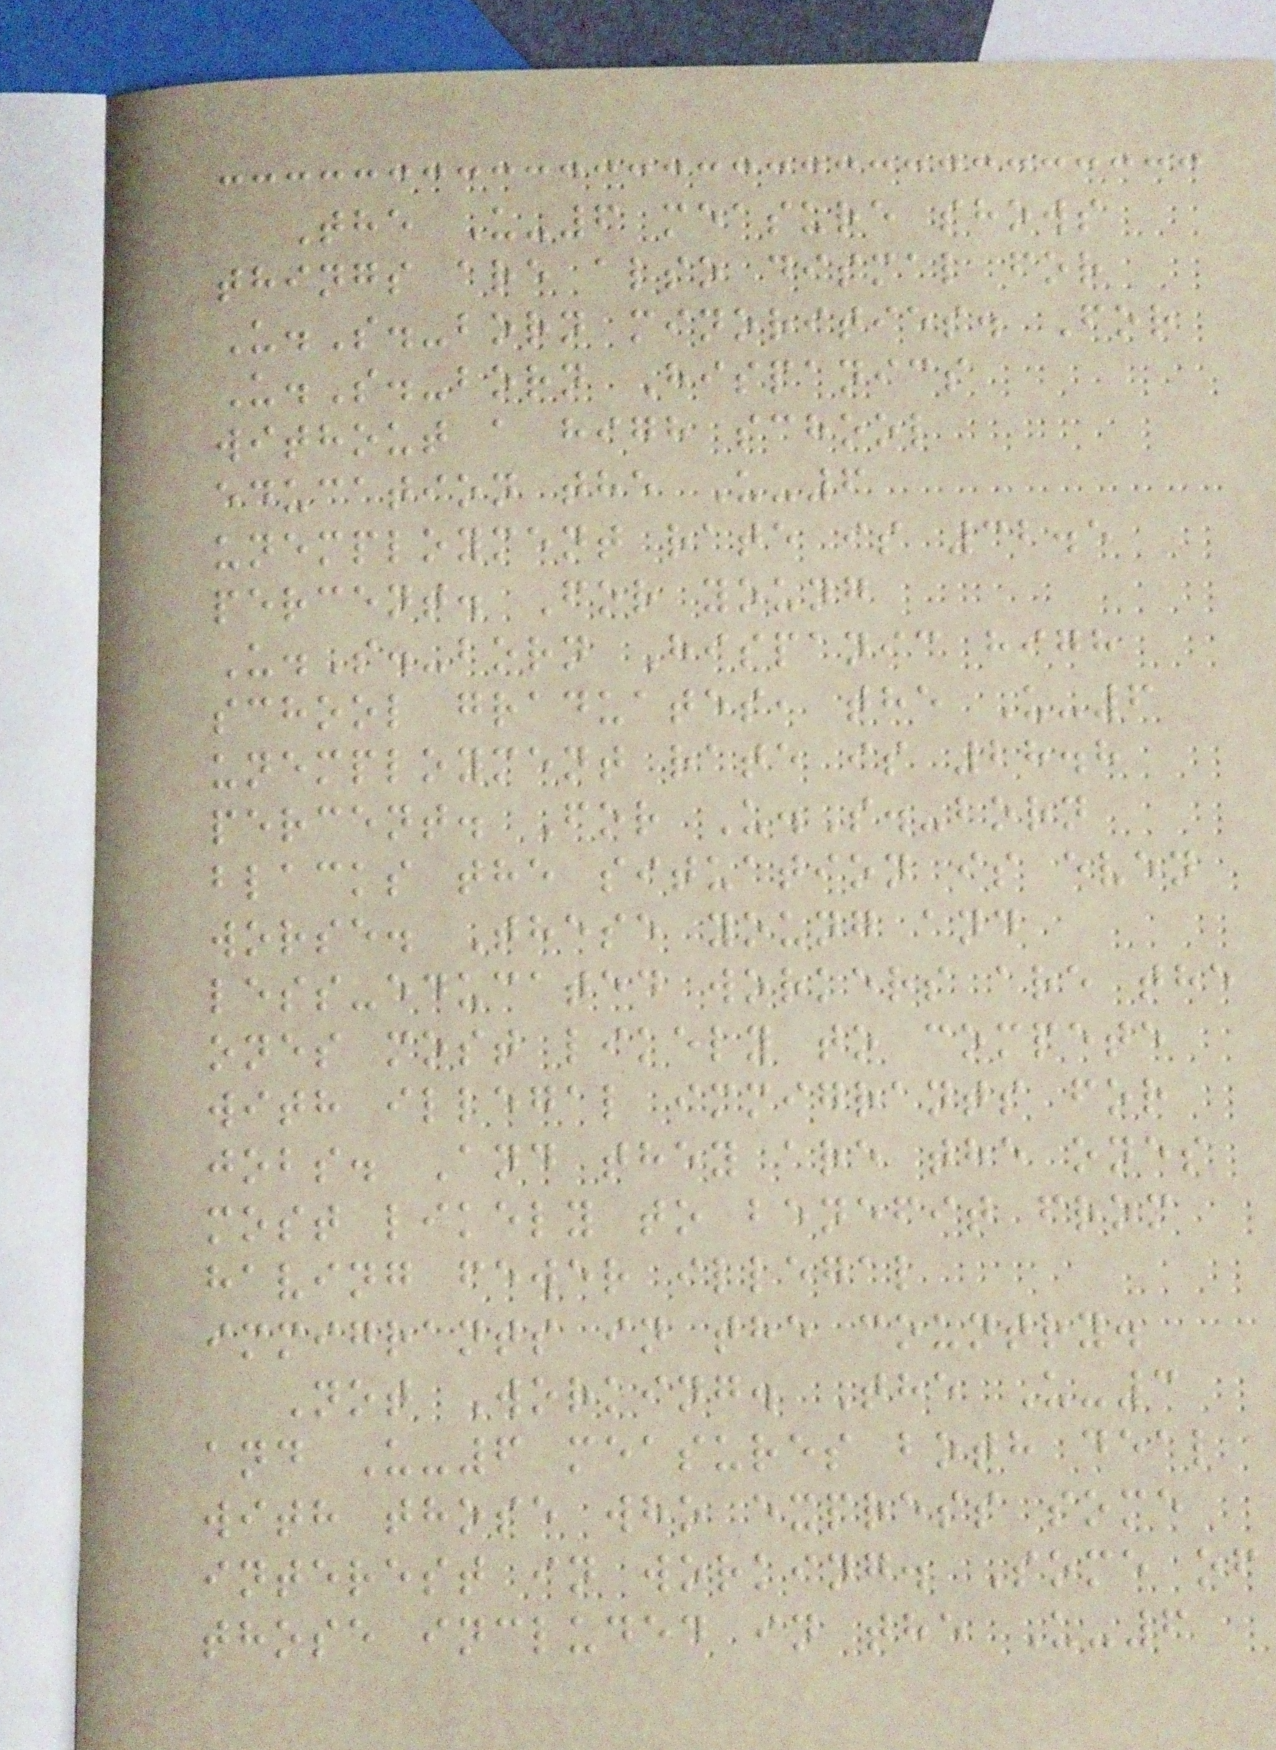The U-6 measure shows
things are also dismal for
U.S.-born minorities. For
U.S.-born Hispanics
without a high school
education the U-6
unemployment rate is 32.5
percent. For young
U.S.-born Hispanic high
school graduates, the U-6
unemployment rate is 28.8
percent. For U.S.-born
blacks the situation is even
worse. These young and
less-educated workers are the
ones most likely to compete
with illegal immigrants for
jobs. And they are the ones
most likely to benefit from
having fewer illegal
immigrants in the country.
Not Working. The U-3
and U-6 measures both deal
with those who express some
interest in working. Some of
those included in the U-6
